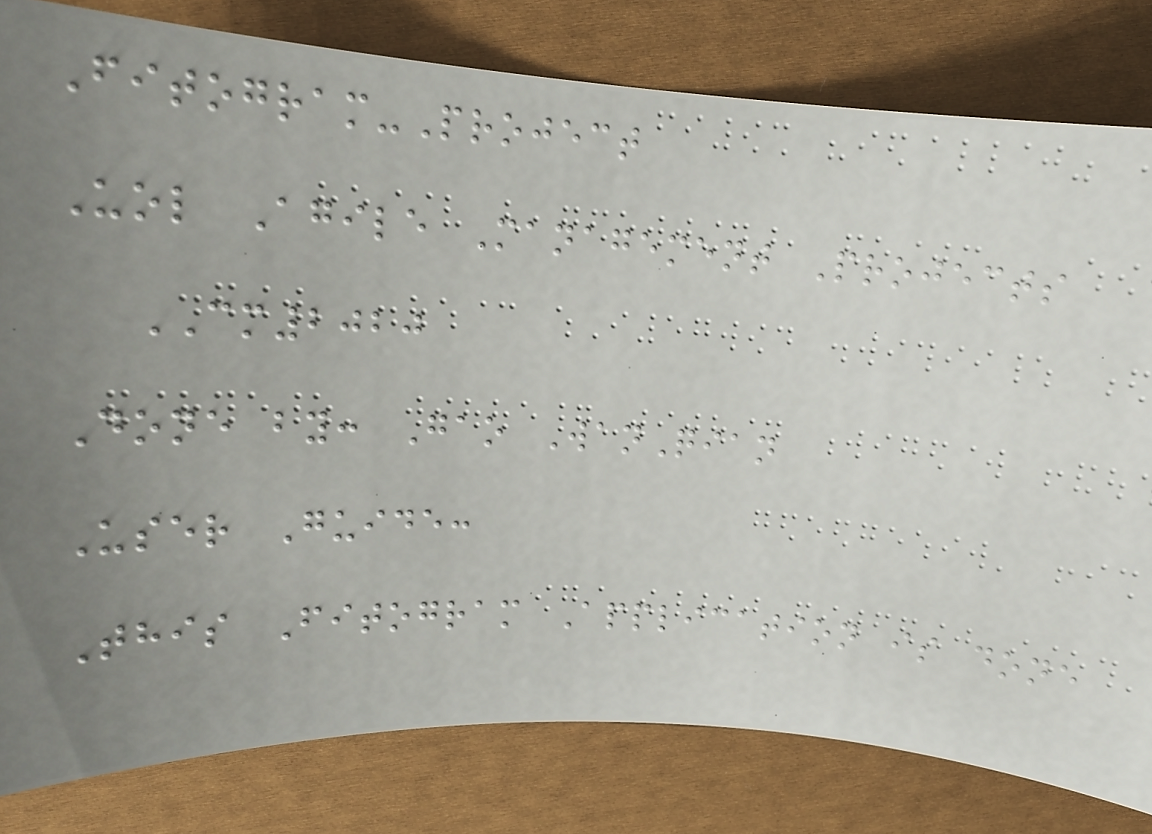Fitogram-Project
Uol Agile Management Projects
CM2020
Done by: Gao WanQian
User Guide:
This Fitogram Application is done
